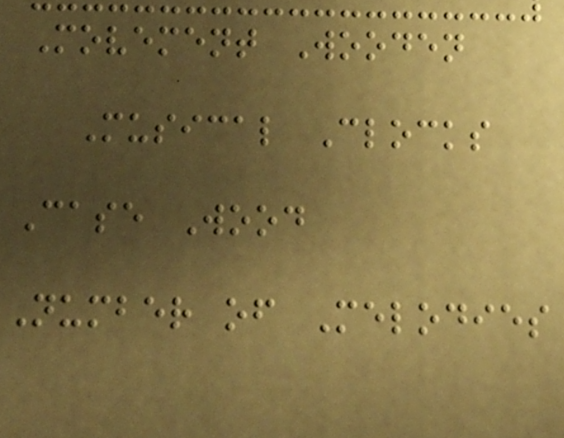Movement Wooden
Musical Clocks
Case Wood
Number of Melodies
